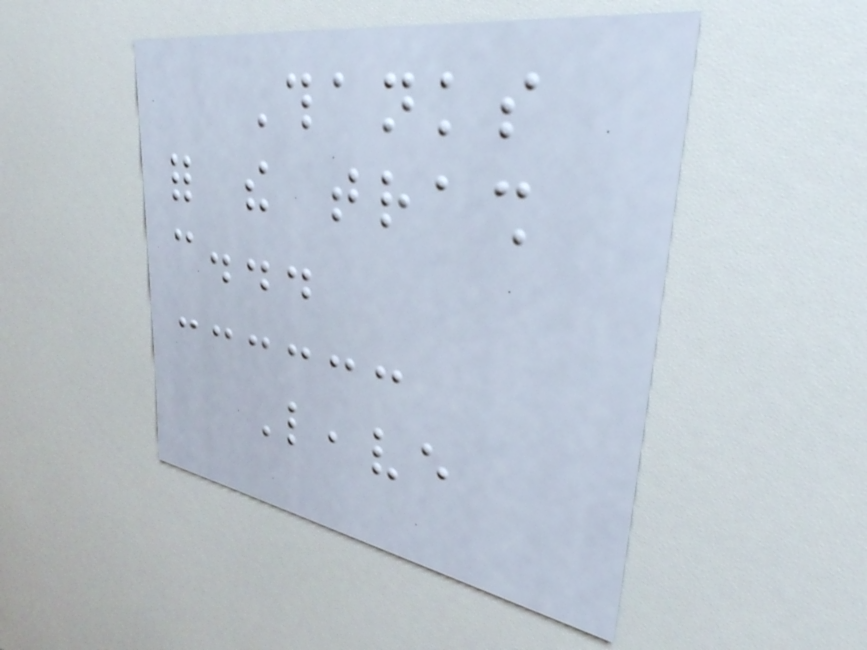Thanks
for the trash
can...
Leave
